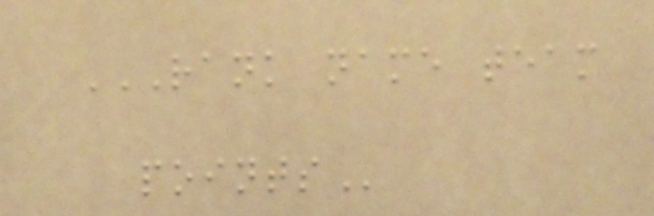RANK NAME TEAM
POINTS
